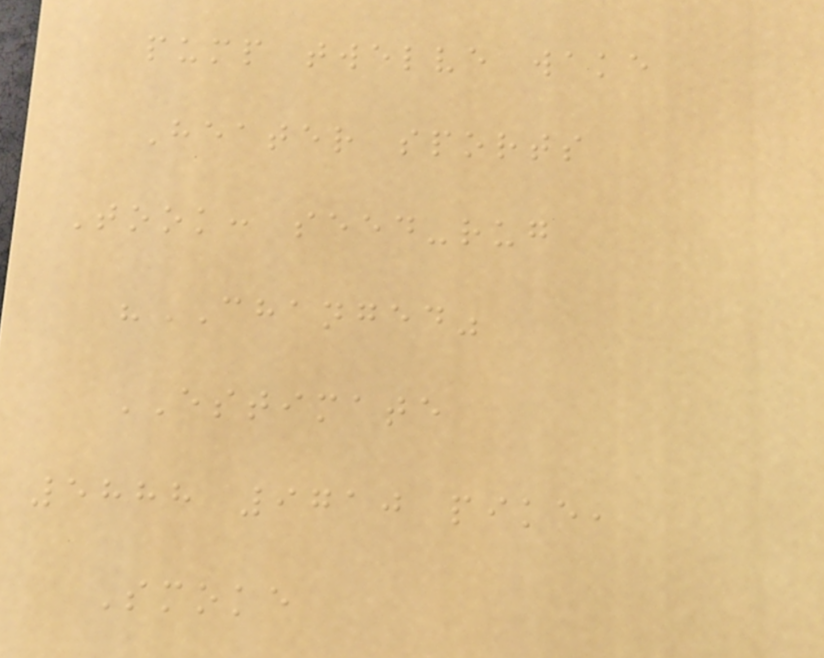pump twelve wake
Heater sports
Took: seed-rug
"CHANGED"
ESTIMATE
5888 9710 pike,
Smoke
